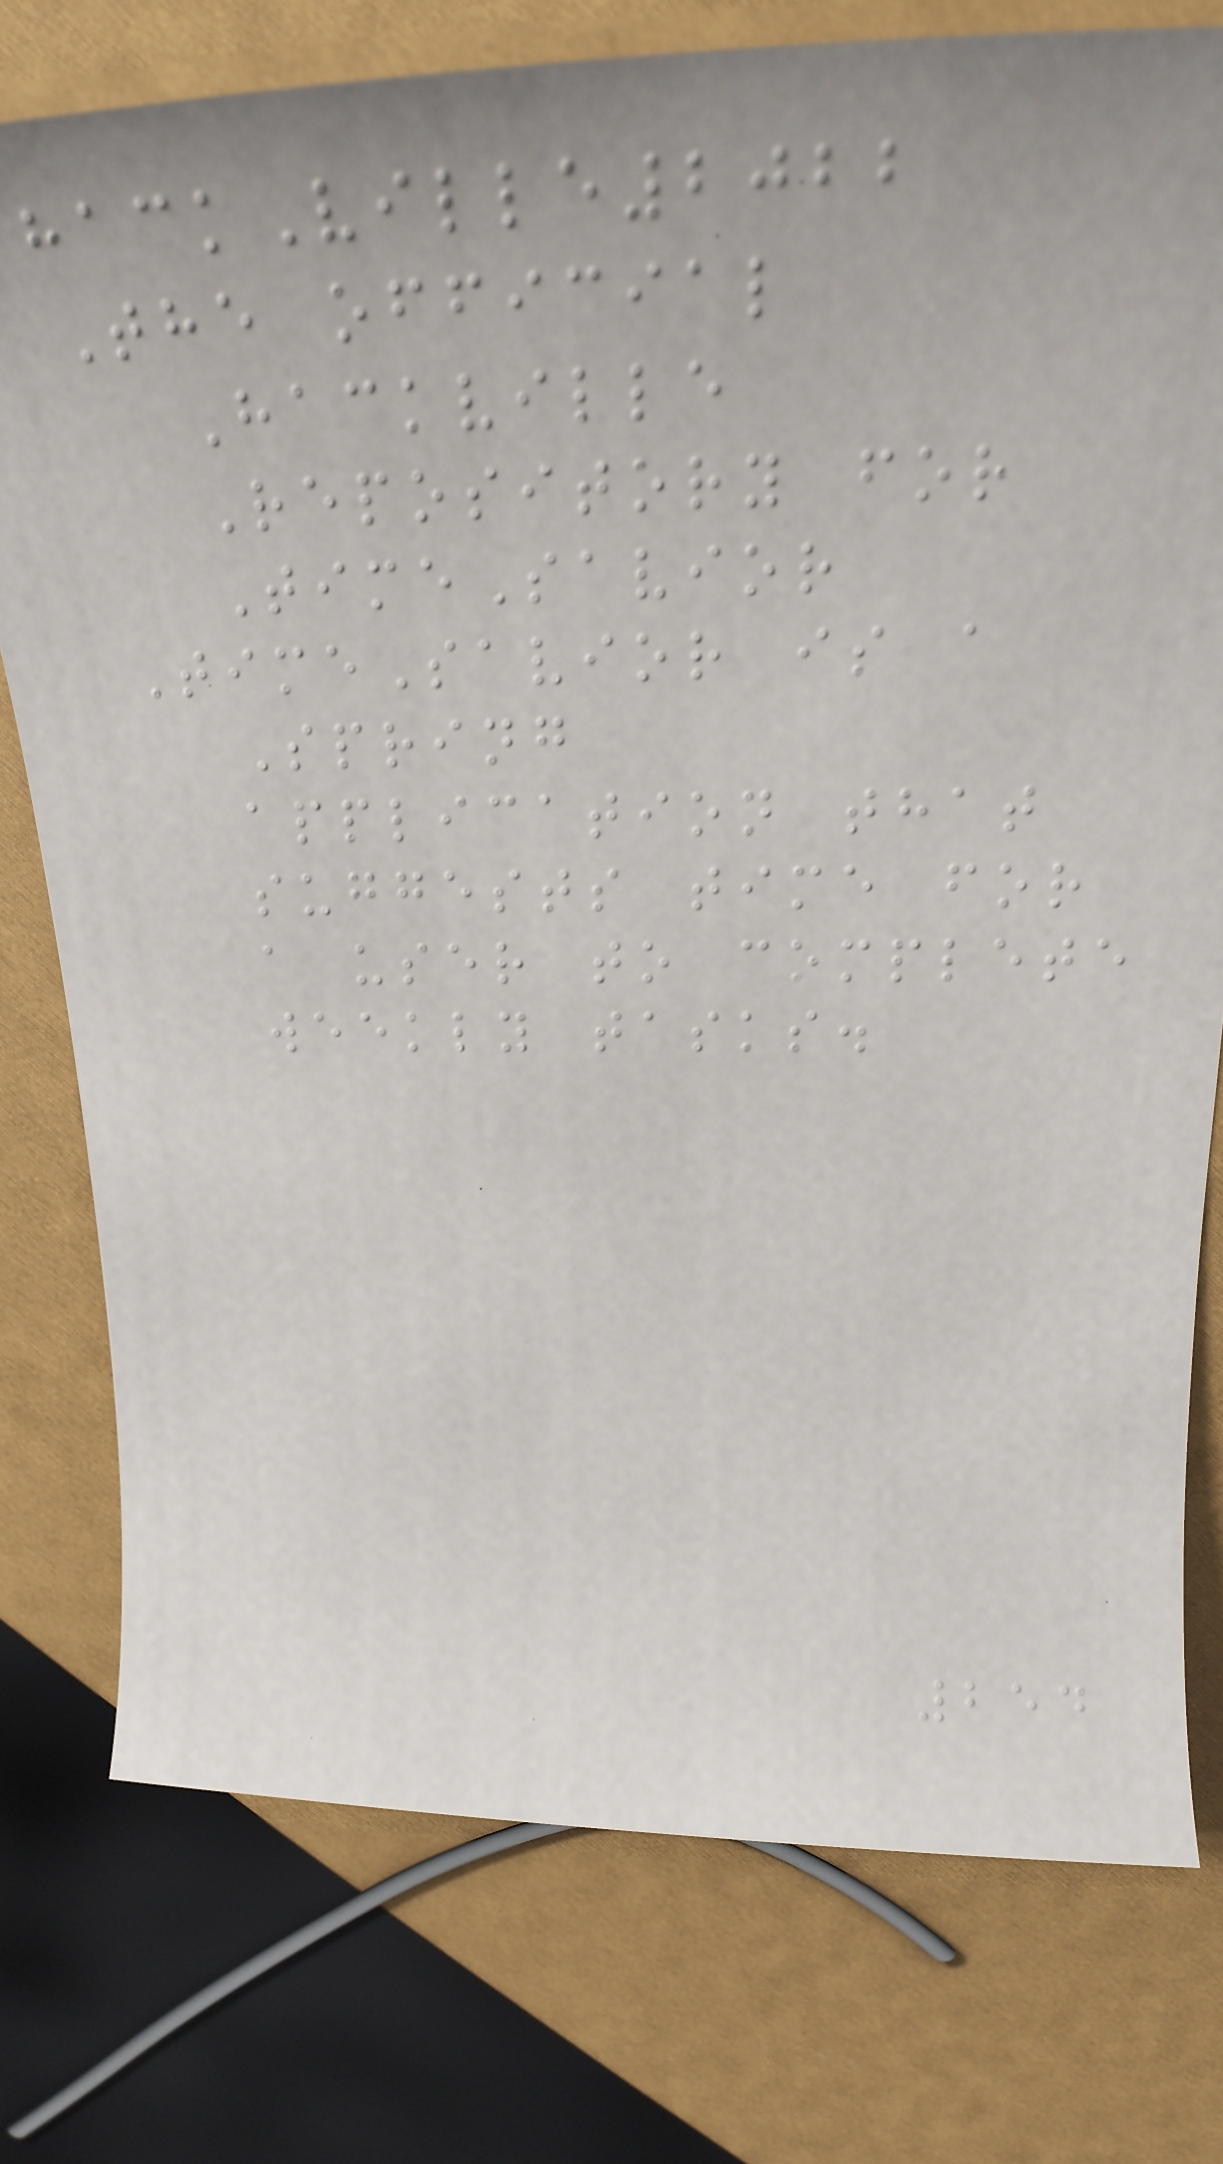hackVille2022
The official
Hackville
Repository for
TimeSavior
TimeSavior is a
Spring
application that
suggests time for
a user to complete
weekly tasks.
254
